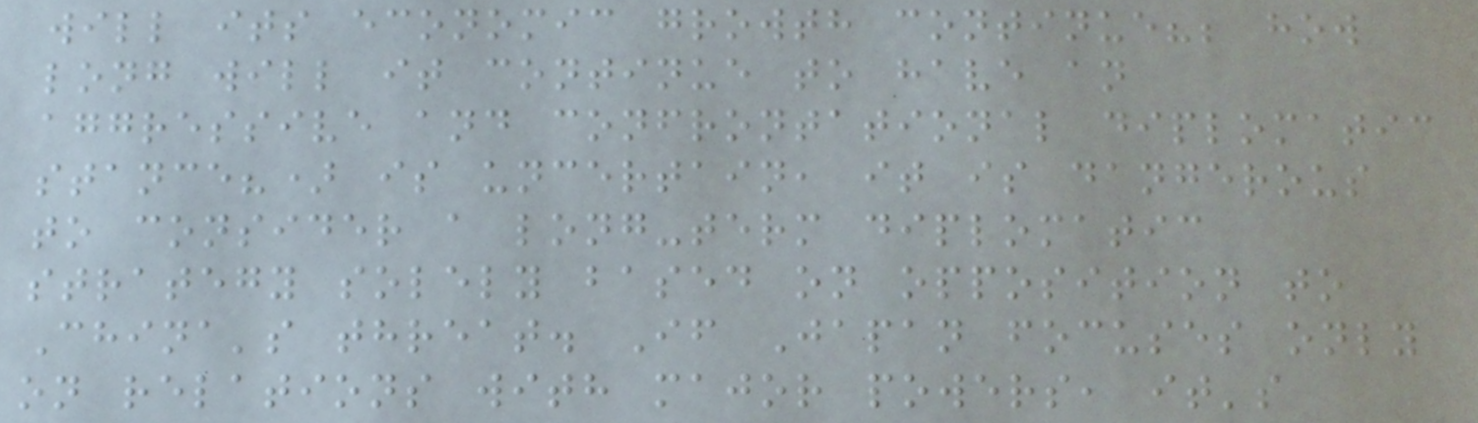will its economic growth continue?; how
long will it continue to have an
aggressive and confrontational diplomatic
stance?) is uncertain, it is dangerous
to consider a long-term diplomatic
strategy solely based on opposition to
China's threat. If Japan focuses only
on relations with major powers, it's
